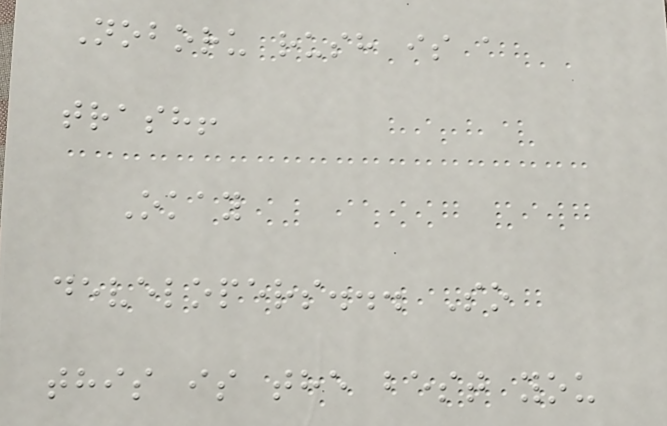Noboru rush is a
trash!
Okay
developers... So
this is the best you
